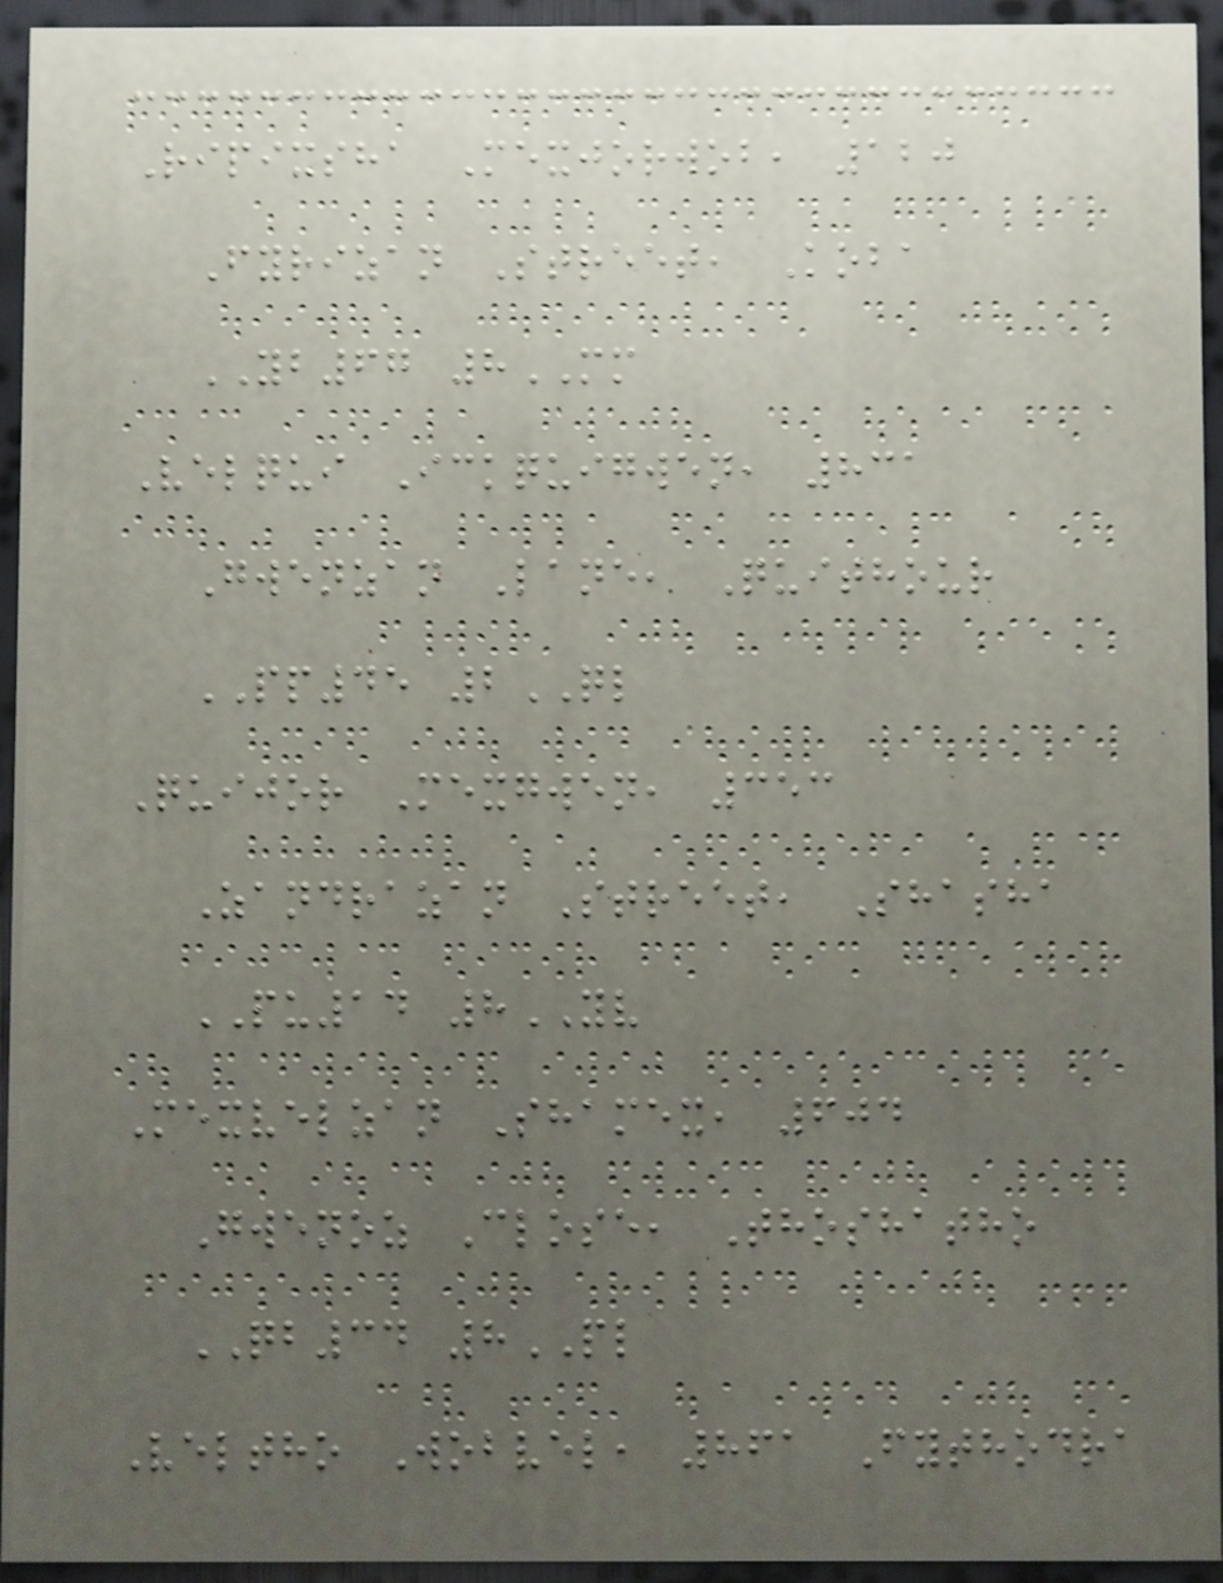Ripixsha Mexjorwob, 120
Fyrizan Street, Koba
YB67 8MM
Velqui Ickquigwen, 831
Gwenzan Lane, Quithour
PP45 2QL
Quijor Mexgwen, 353
Zandrazan Street, Shasha
PU14 8YV
Mexvelzan Shamex, 604
Gwenoz Close, Thoshatho
QB34 8PL
Veltho Wobvel, 861 Fythodra
